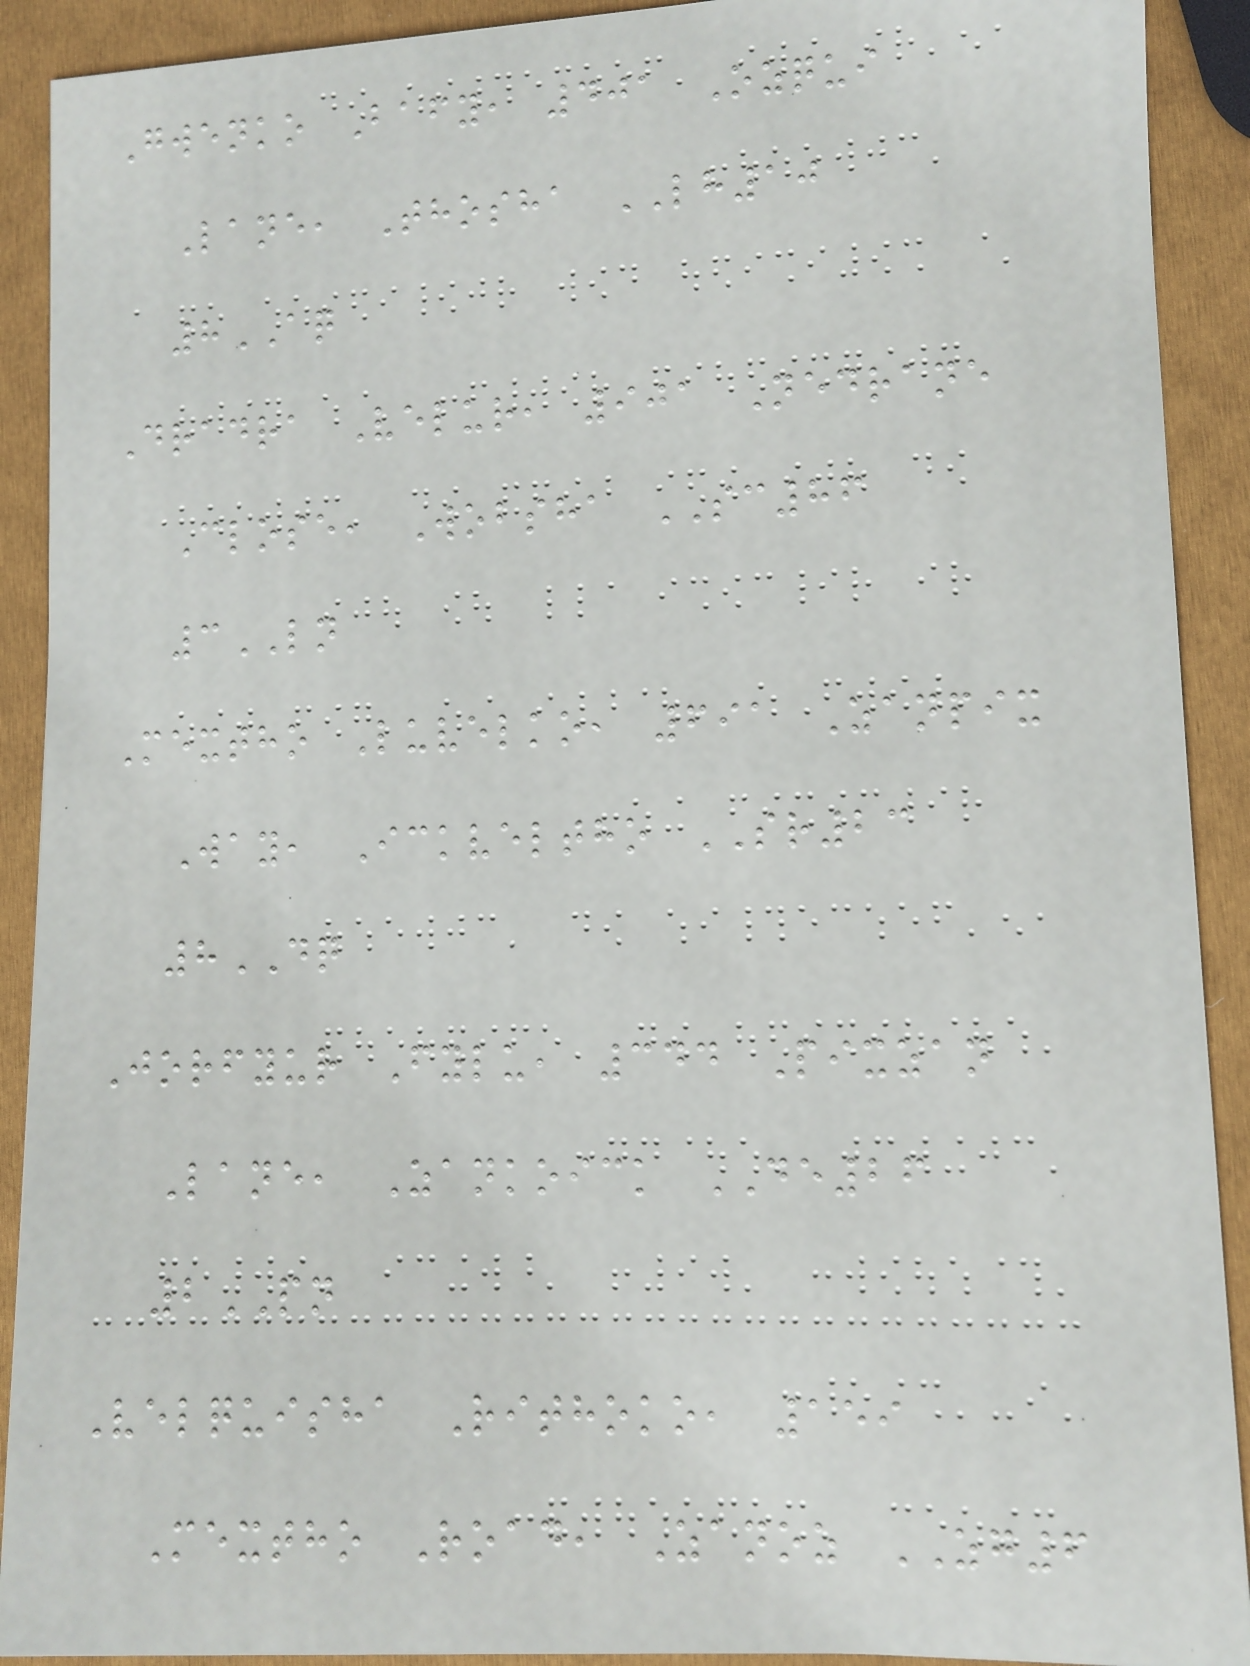Gwenko Bafy, 401 Ozqui
Lane, Thosha LH10
8AQ
Dradra Velur, 901 Nedrane
Close, Wobsha SC86
3LN
Mextho Luvelko, 691 Zanpix
Way, Ickveltho SR23
8DQ
Jorfyur Fylu, 344 Pixzan
Lane, Zankoick DE26
2PN
Velquisha Rithoko, 159
Mextho Road, Zanoz ZG6
